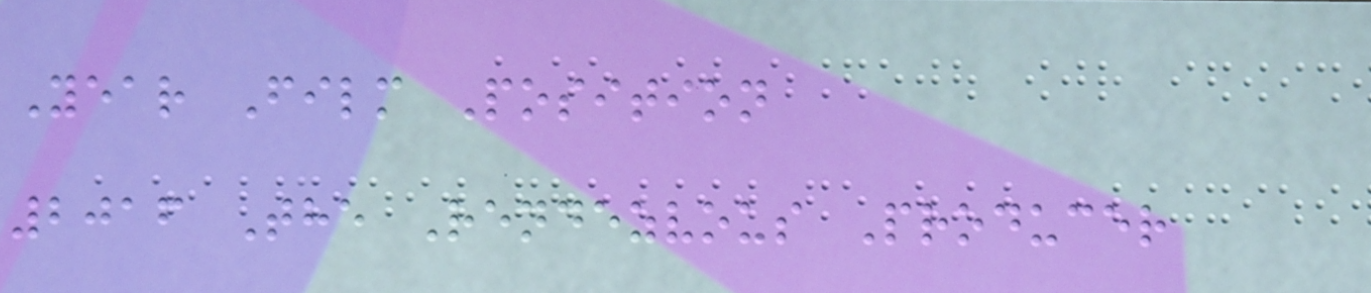Year Film Position
2016 The Rendezvous Producer
